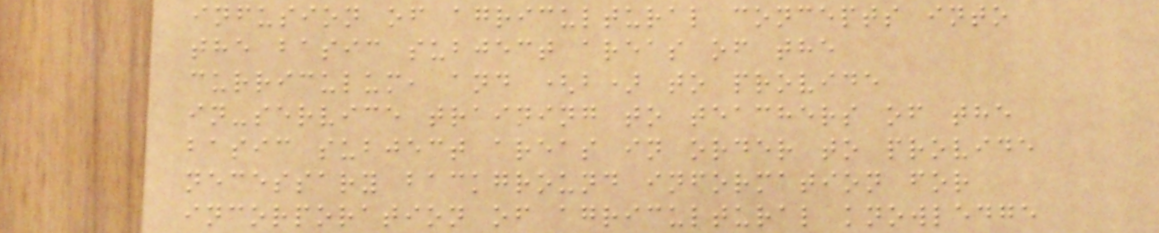infusion of agricultural concepts into
the basic subject areas of the
curriculum, and (b) to provide
in-service training to teachers of the
basic subject areas in order to provide
necessary background information for
incorporation of agricultural knowledge
